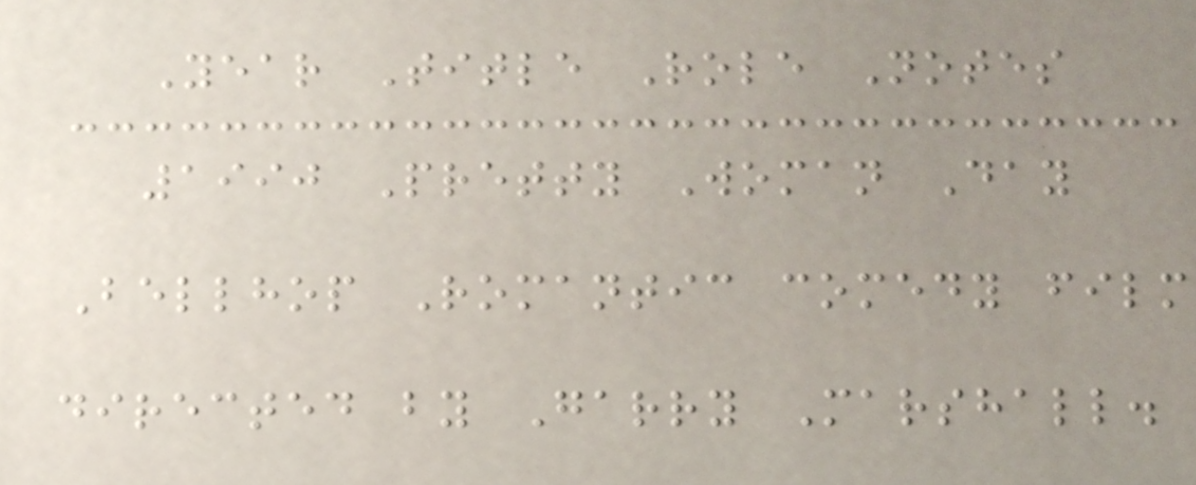Year Title Role Notes
1990 Pretty Woman Day
Bellhop Romantic comedy film
directed by Garry Marshall.
